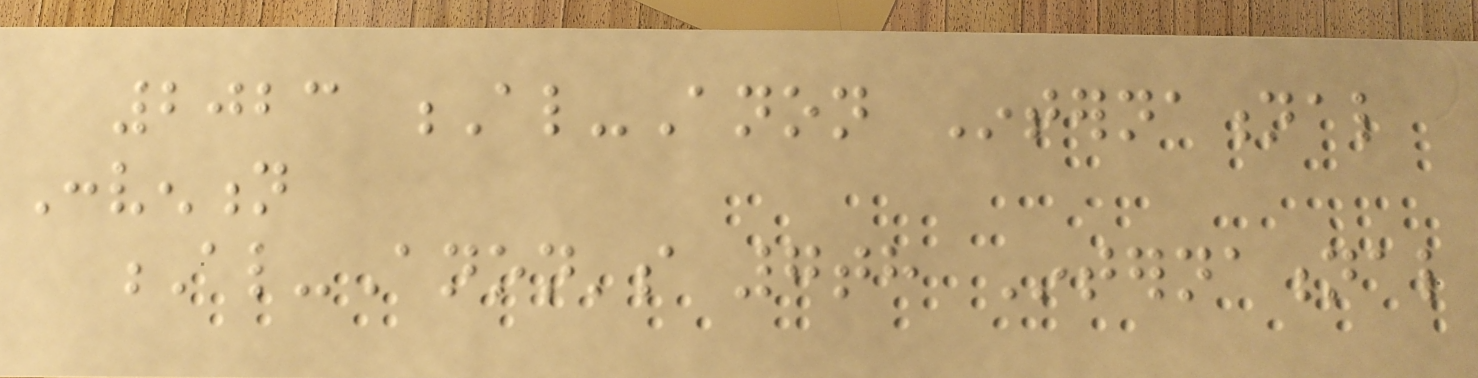2023 Al-Anon International
Convention
Al-Anon's 7th International
